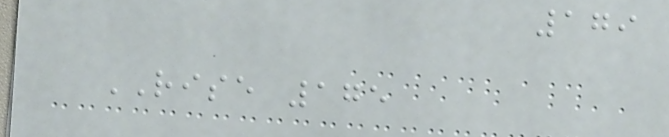179
RISE 175
